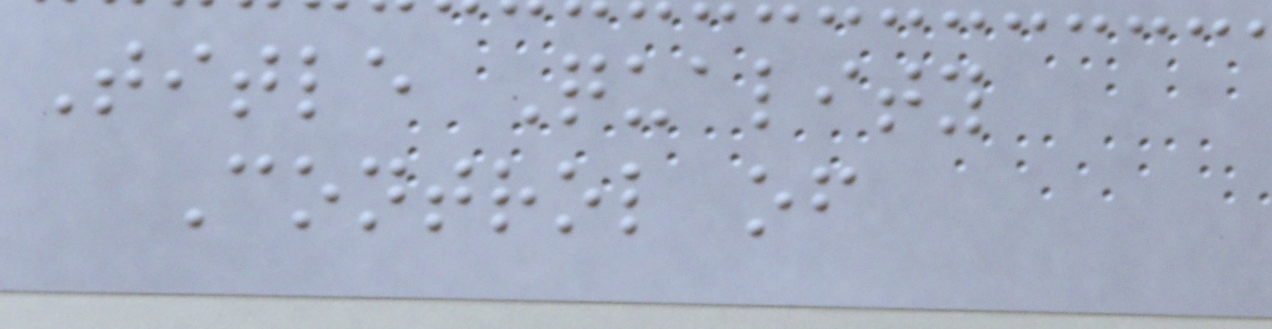Title Quality
Control of
